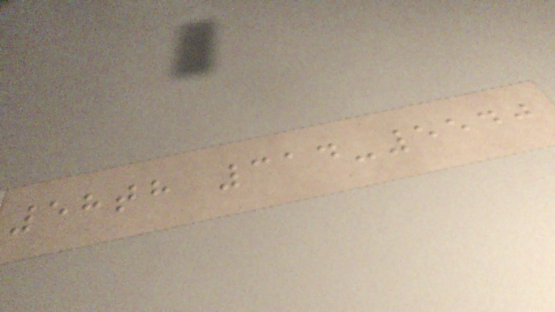58th 314-5540
